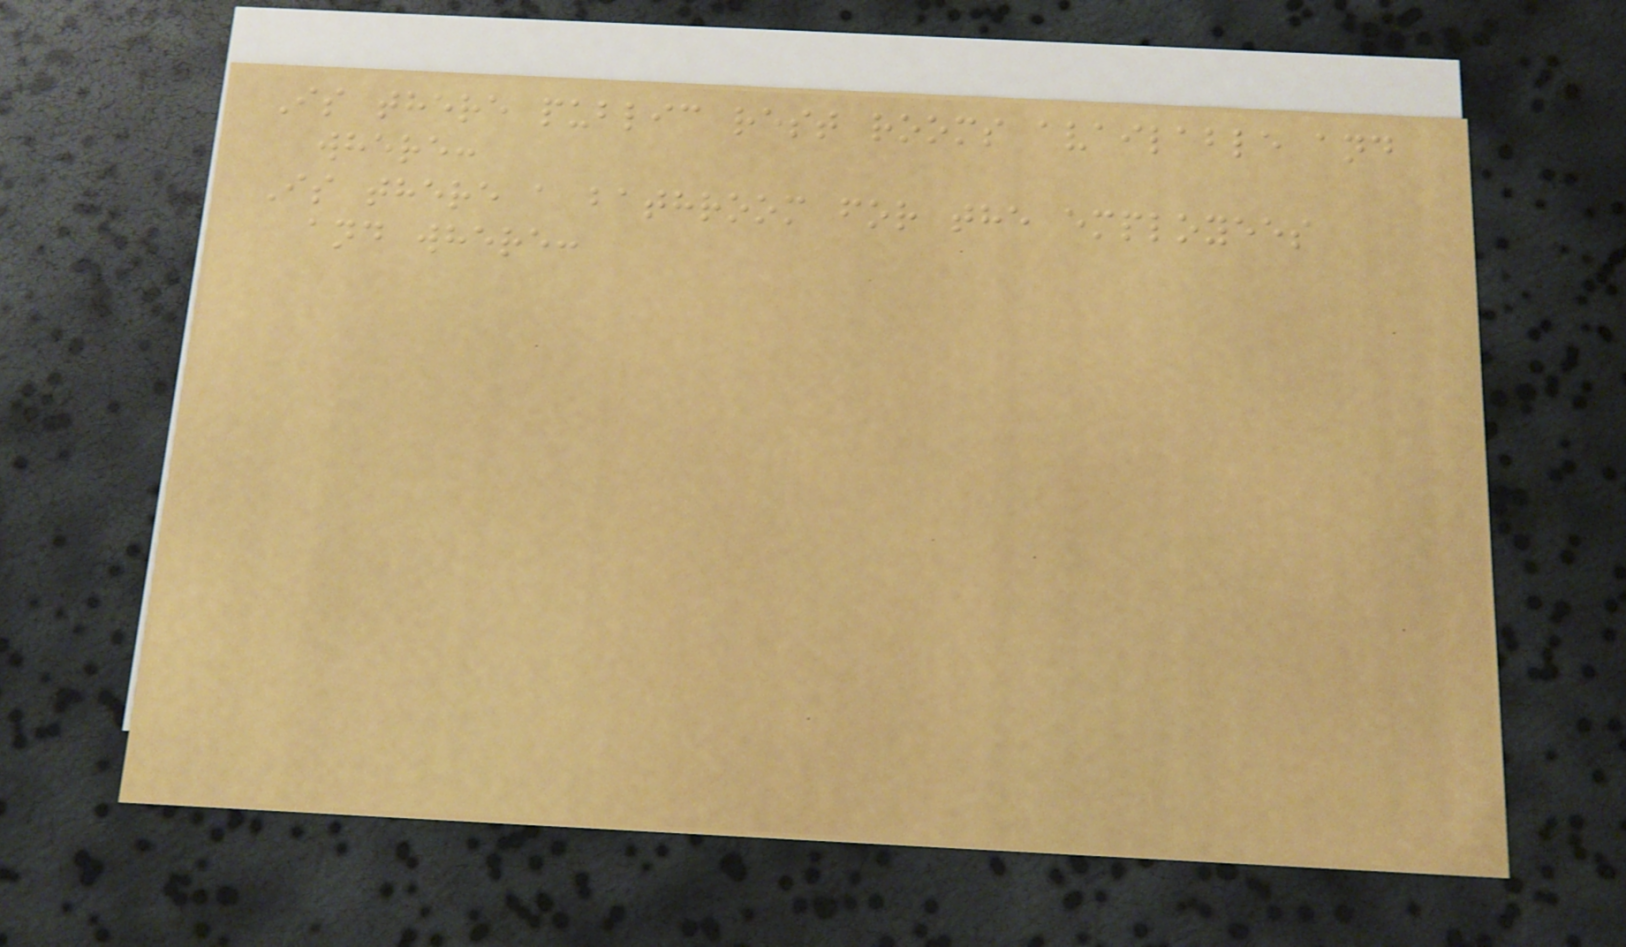Is there public rest rooms available and
where:
Is there a bathroom for the employees
and where:
